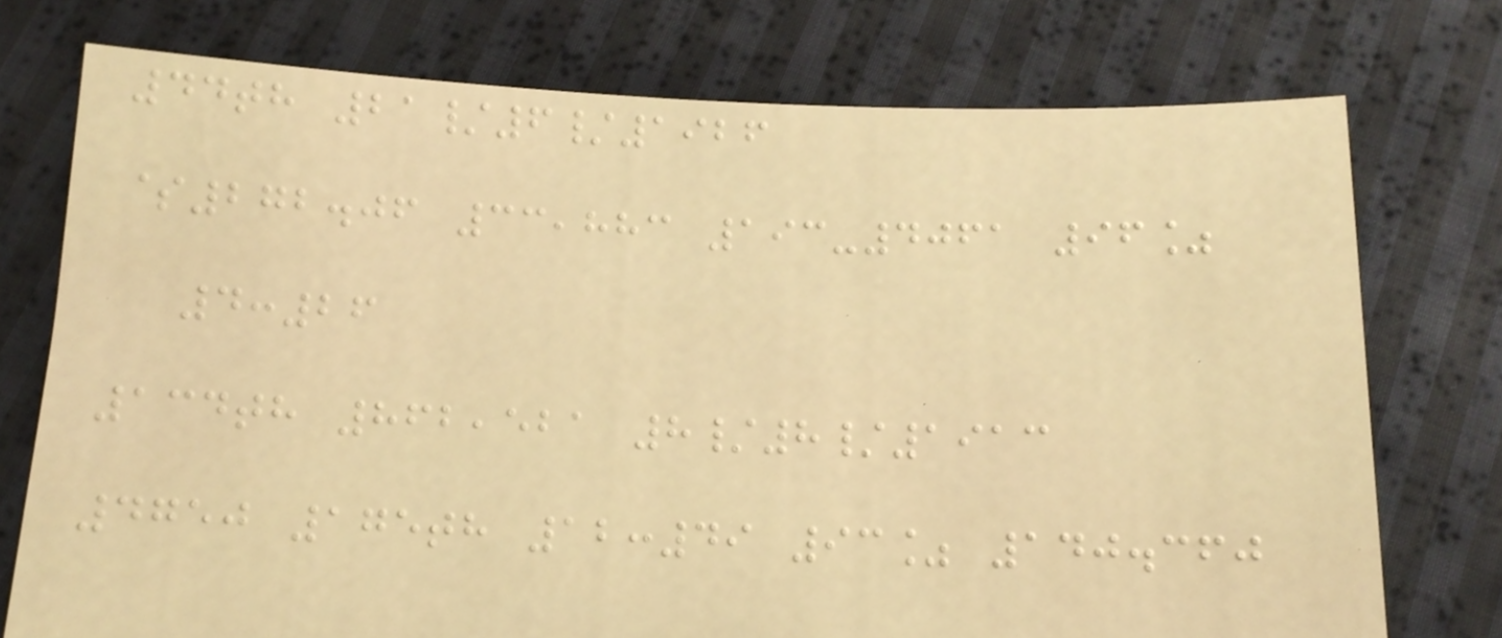44th 21/6/1926
$272.06 33,883 193-4061 96%
4:26
134th 862,521 8/8/1913
4750 175th 12:49 93% 140.360
